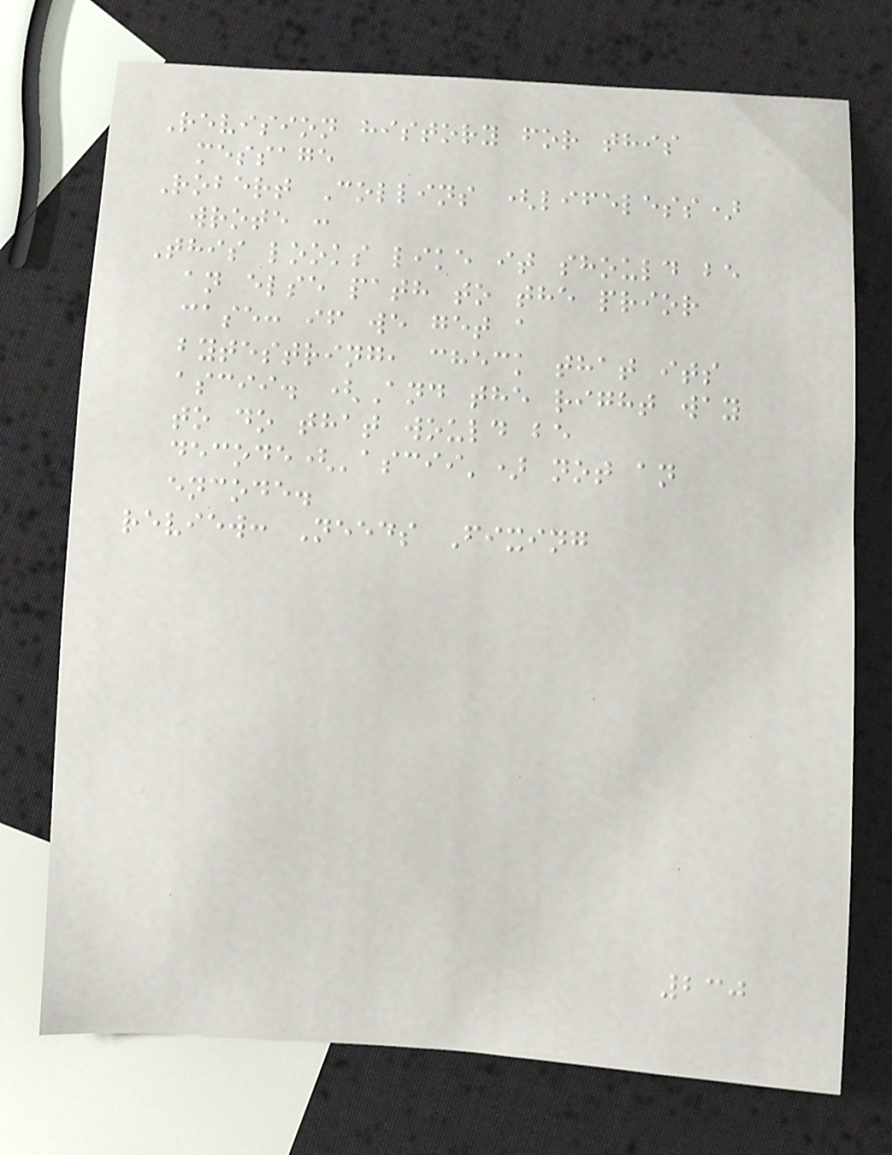Revision history for this
message
Robert Collins (lifeless)
wrote :
This looks like it should be
an else path to the prior
case: if we get a
bytestring, check that its
ascii. (And the right way
to do that would be
decode('ascii') not an
encode.
review: Needs Fixing
230
